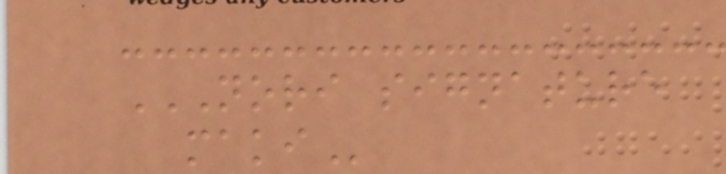NORI SIGNATURE
MAKI
